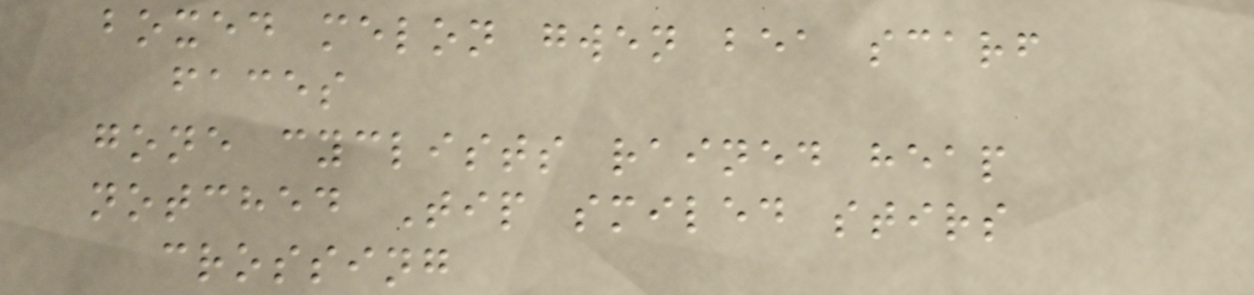boxed melon gwen bea scarf
faces
gone cyclists rained heap
notched Tip smiled stirs
crossing
